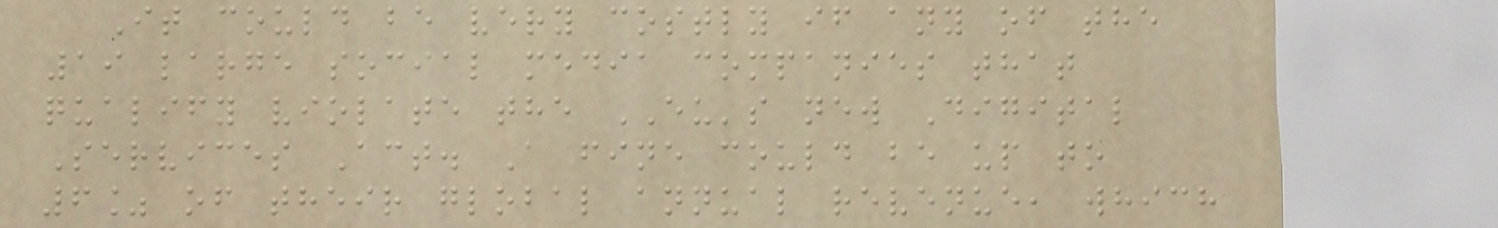It could be very costly if any of the
19 large social media companies that
qualify violate the EU's new Digital
Services Act. A fine could be up to
6% of their global annual revenue, which
